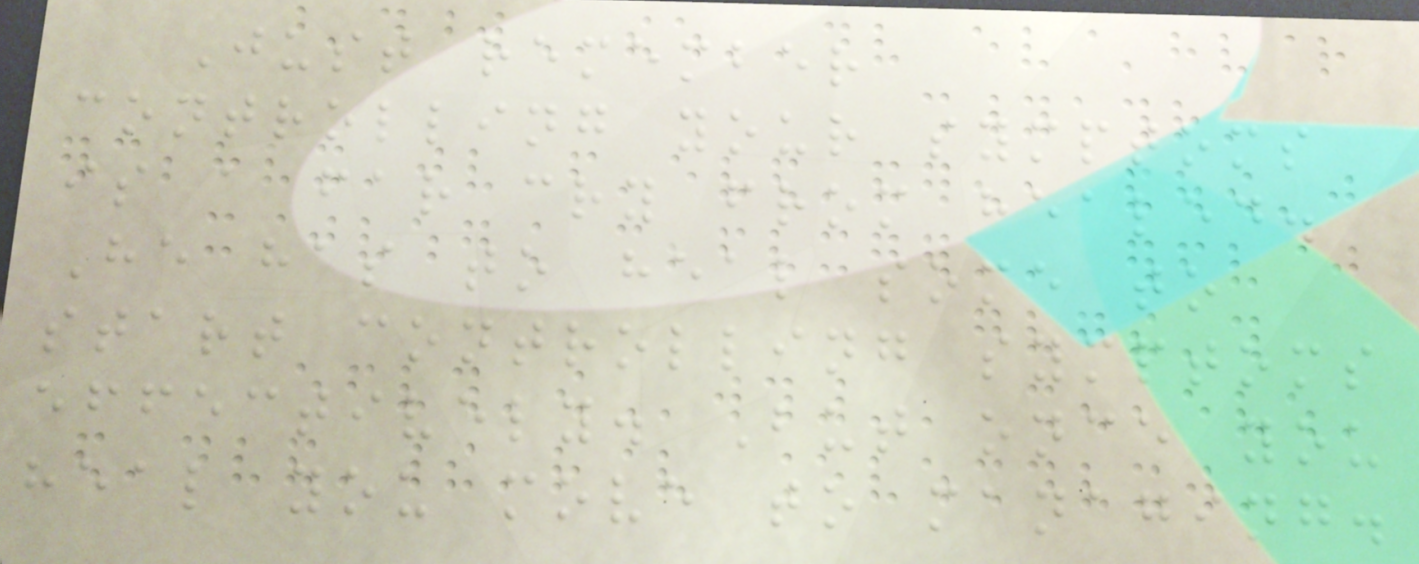Just remember
controlling your symptoms
is a far cry from healed.
He has to heal some to
start controlling symptoms
effectively. But once you
heal you move to managing.
